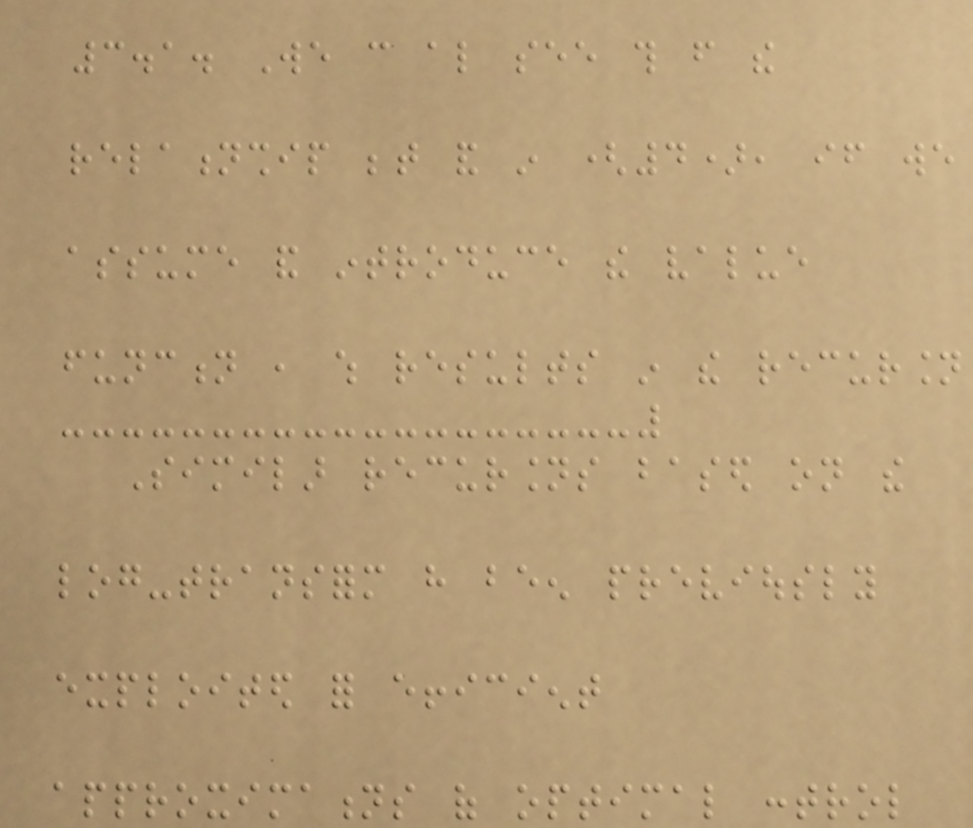3.1. We can also see this from the
relationship between and in (4), if we
assume and introduce the value
function , which results in the recursion
Similar recursions based on the
log-transform have been previously
exploited for efficient
approximations of optimal control
